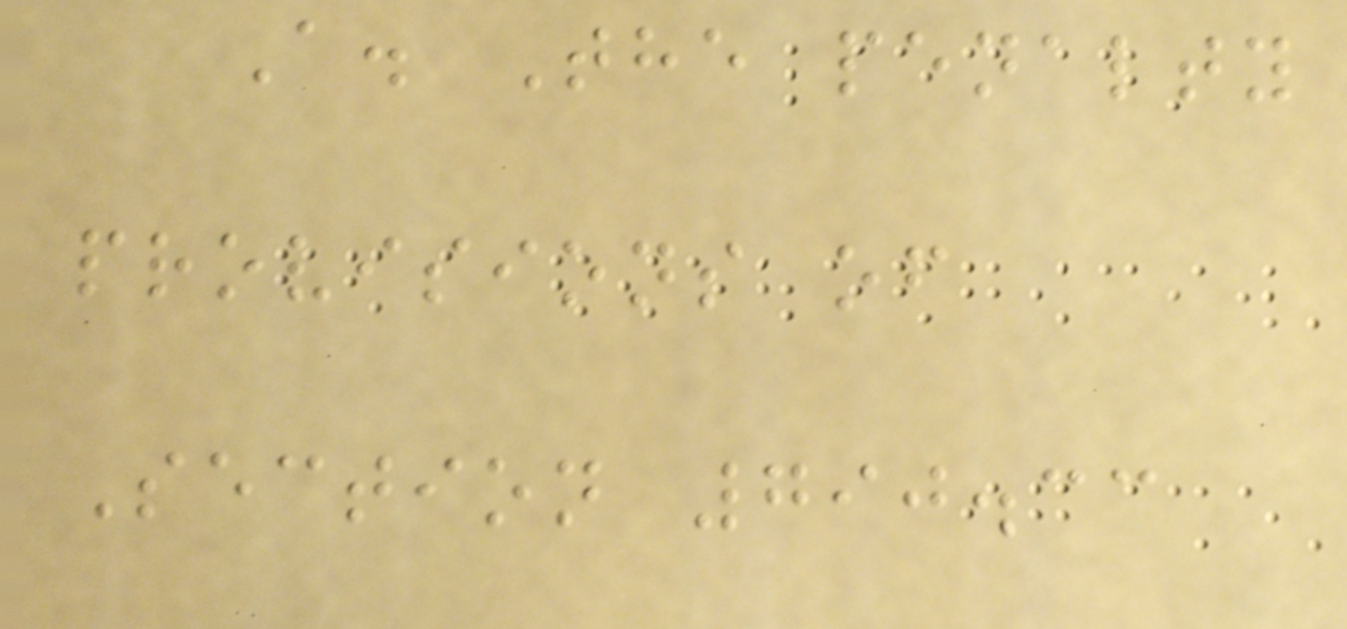A. The penalty
provisions of
Section 790.33
